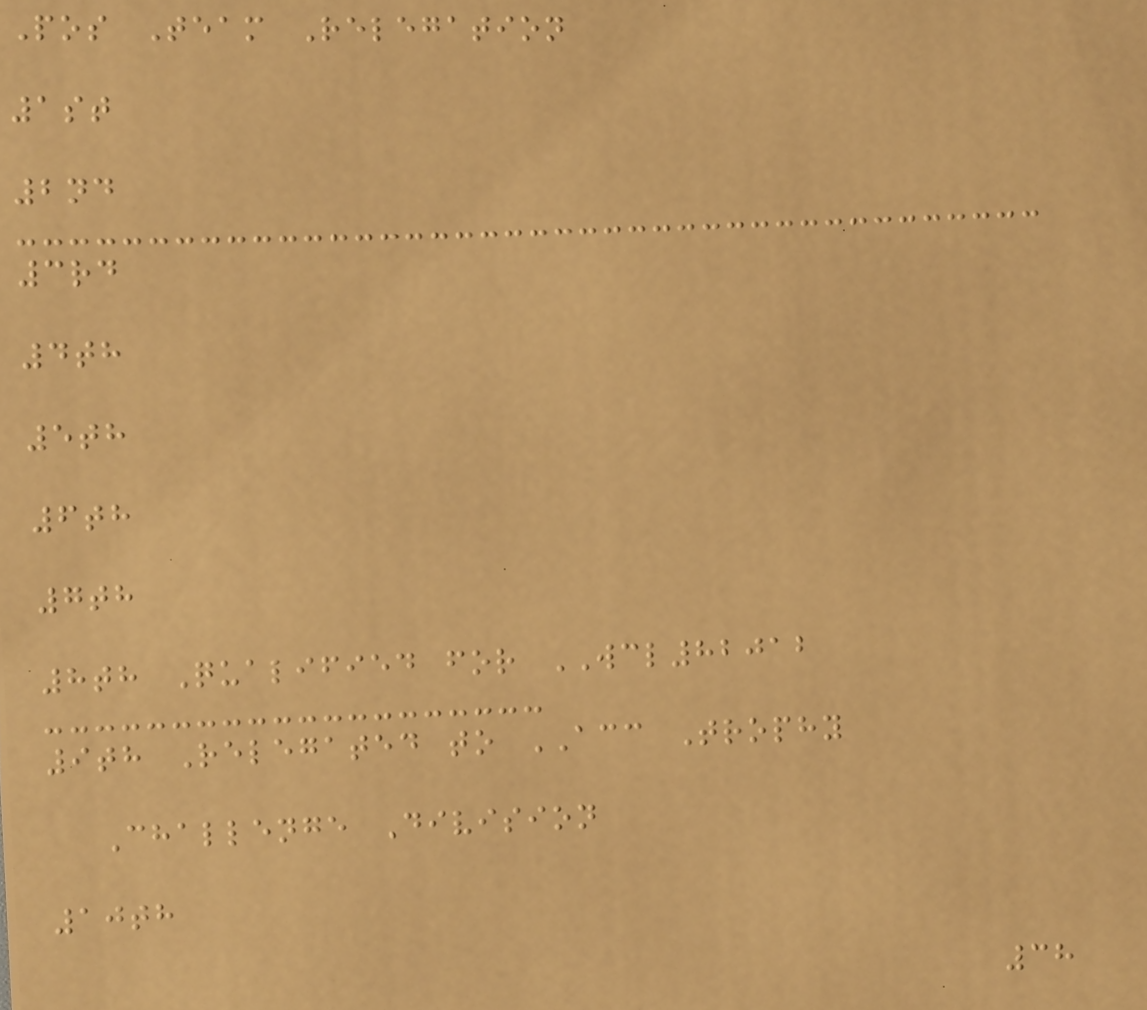Pos Team Relegation
1st
2nd
3rd
4th
5th
6th
7th
8th Qualified for WCL82012
9th Relegated to ACC Trophy
Challenge Division
10th
38
